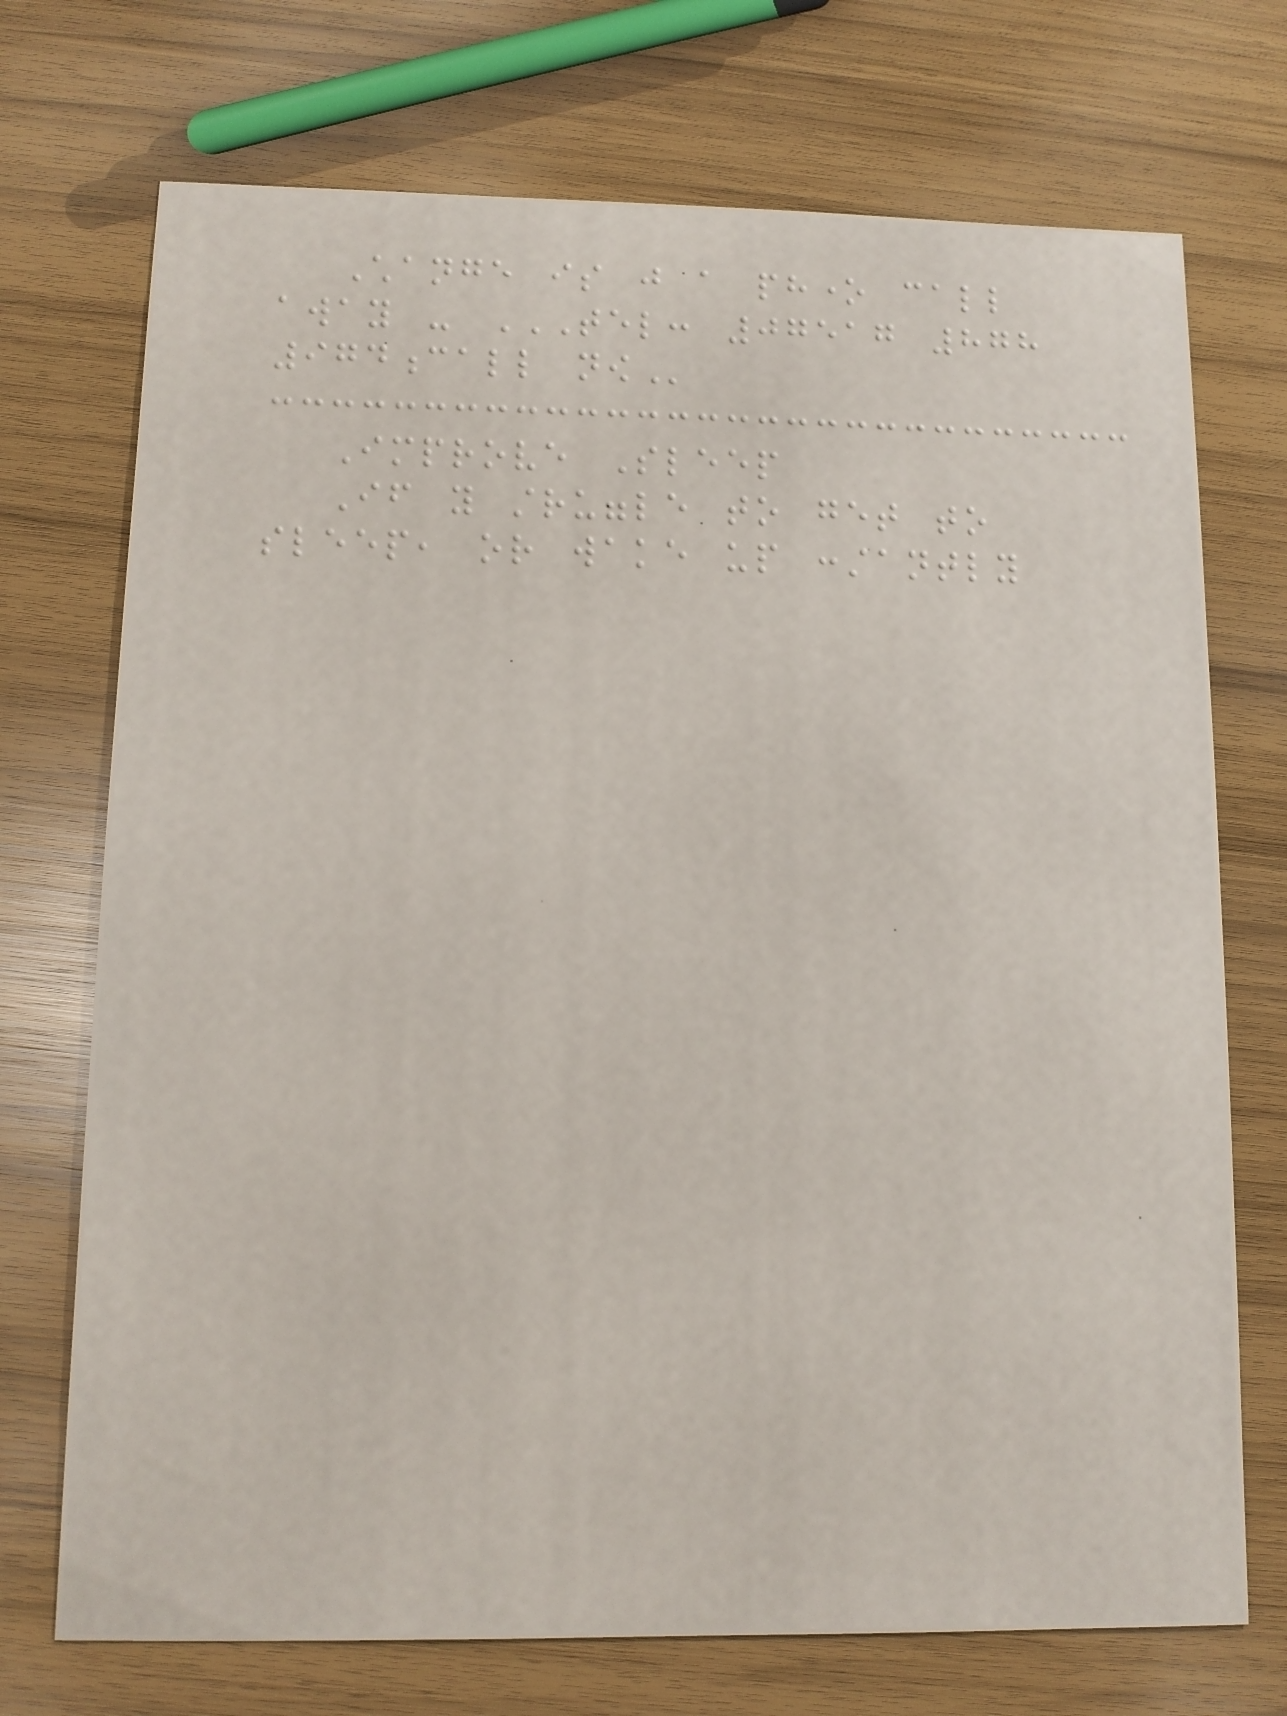Change is just a phone call
away - TEL: 07517 878
974CALL NOW
Improve Sleep
If you struggle to get to
sleep, or wake up constantly
